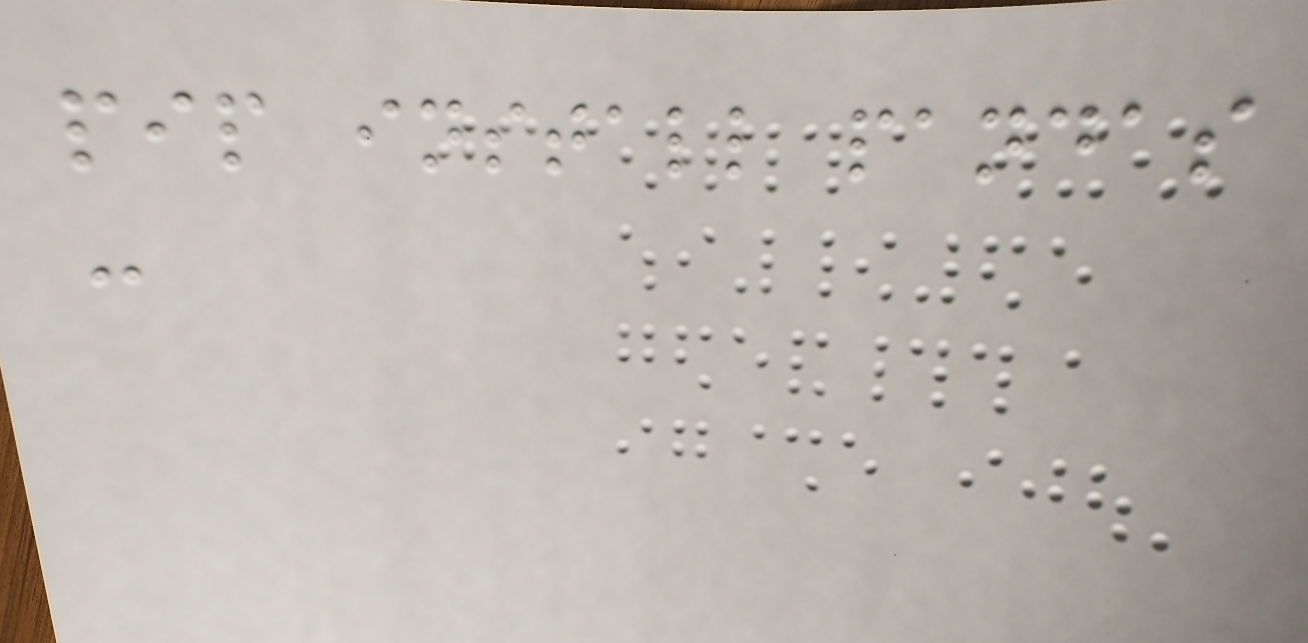pip install pandas
-
